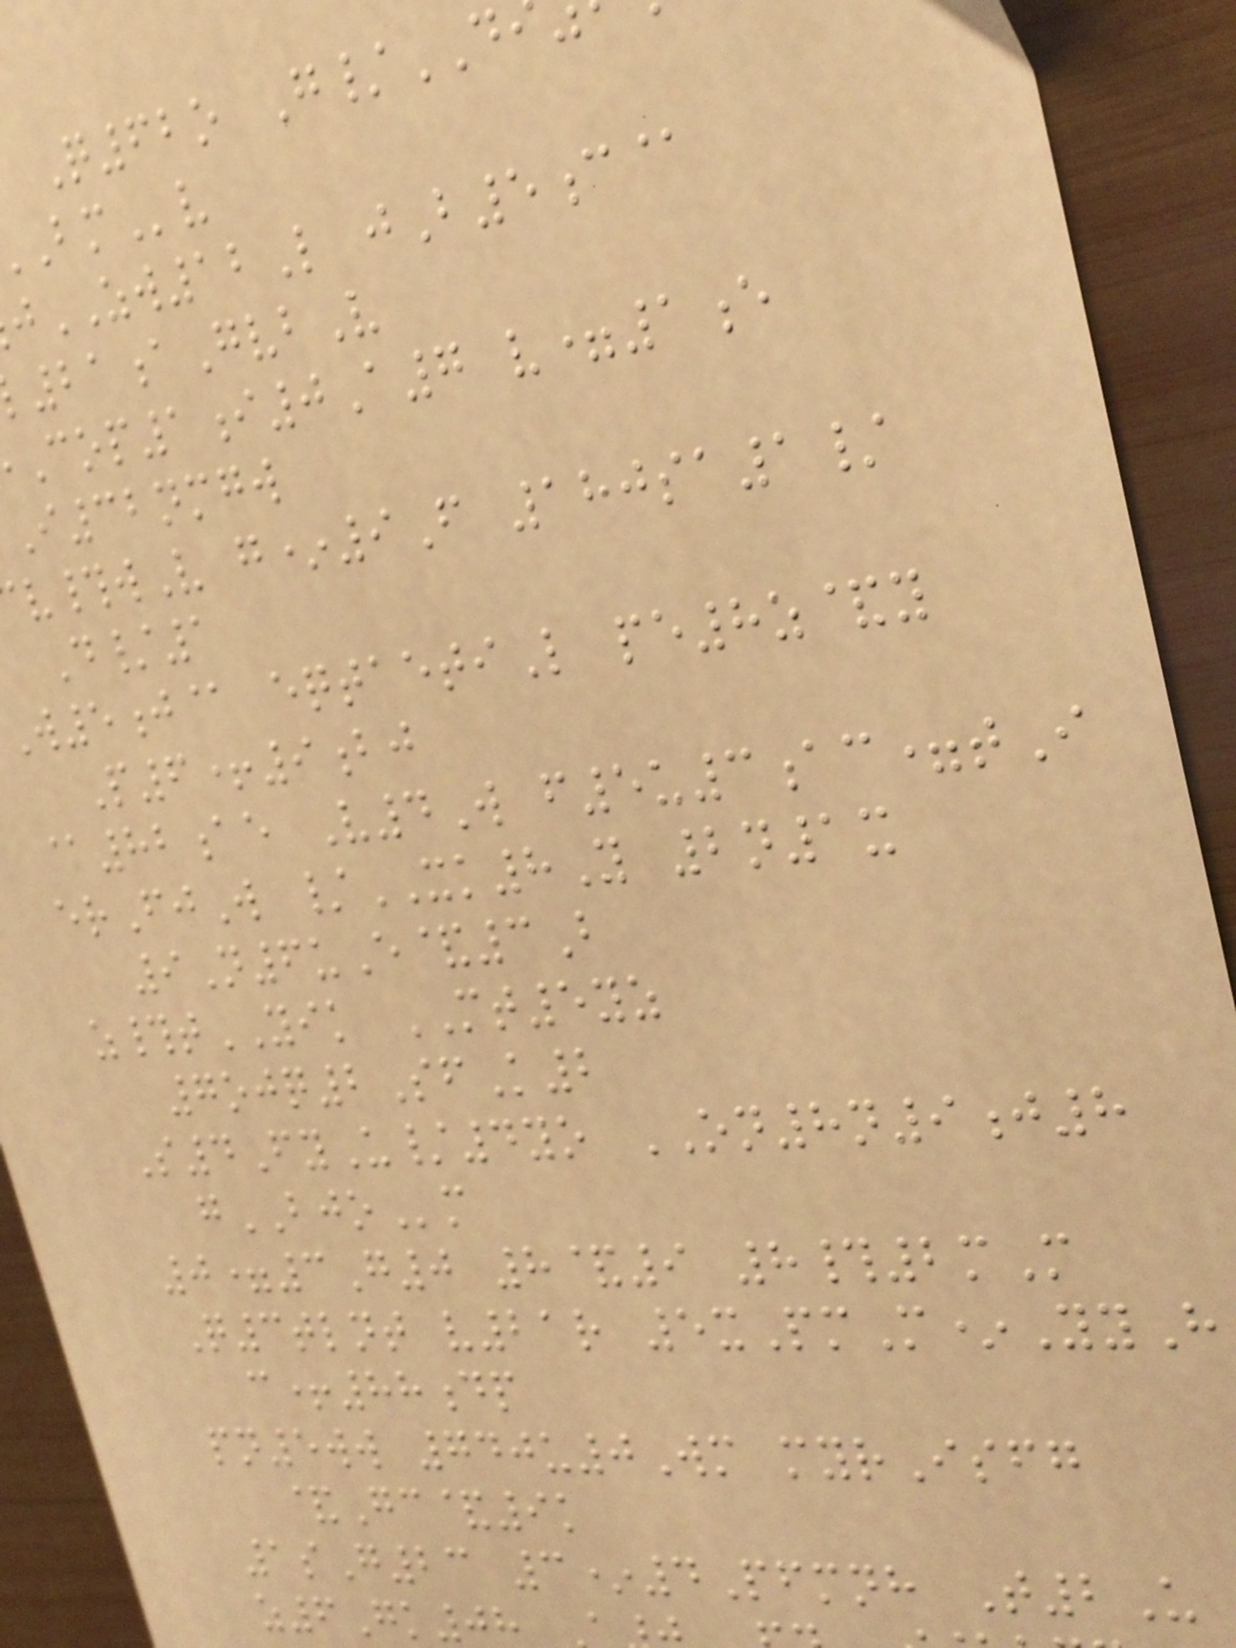Q62o G/
jZW12L jB5c@
21aGvbV
Cop1i0A7 v=1e
I32nmgw
v#wV g*9F 180sa1/
D/1
W5j@ eqtaetiL pe8z&y
P6+9bj
@82ae V4W f5u3ac=tI
erFjW /XK8Y 2n1x
9N6uE&3B
z#tYIK MT5yz
7ojq2SfK2
S4FyU/4yo ON8n9j8
gBJOm
0=3G0 8&9 8#2mM
Q3tlnt v21r 5xPmM*YyH
c+88dp
pn5ww 740u0Wm myrIsfg
&Gc&9k
1sG23 3*4Pfmnh T2U
z6Gk08
